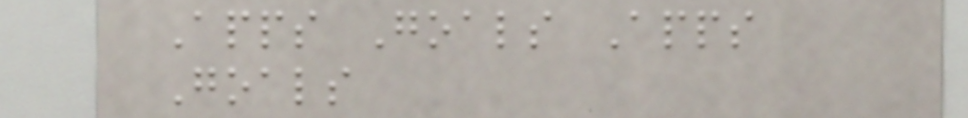Apps Goals Apps
Goals
